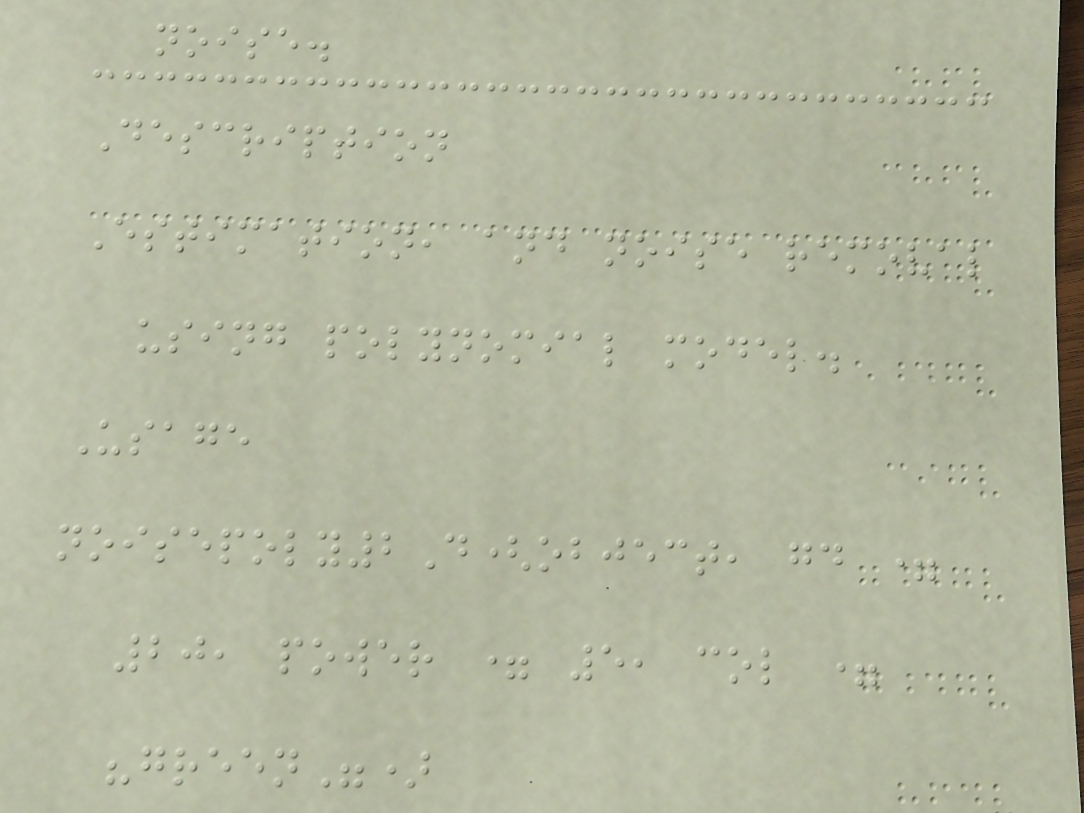noise.
Description
Estimation, and noise removal
using polynomial model.
Usage
noisepoly2D(object, gd =
20, power = 5, col =
"green")
